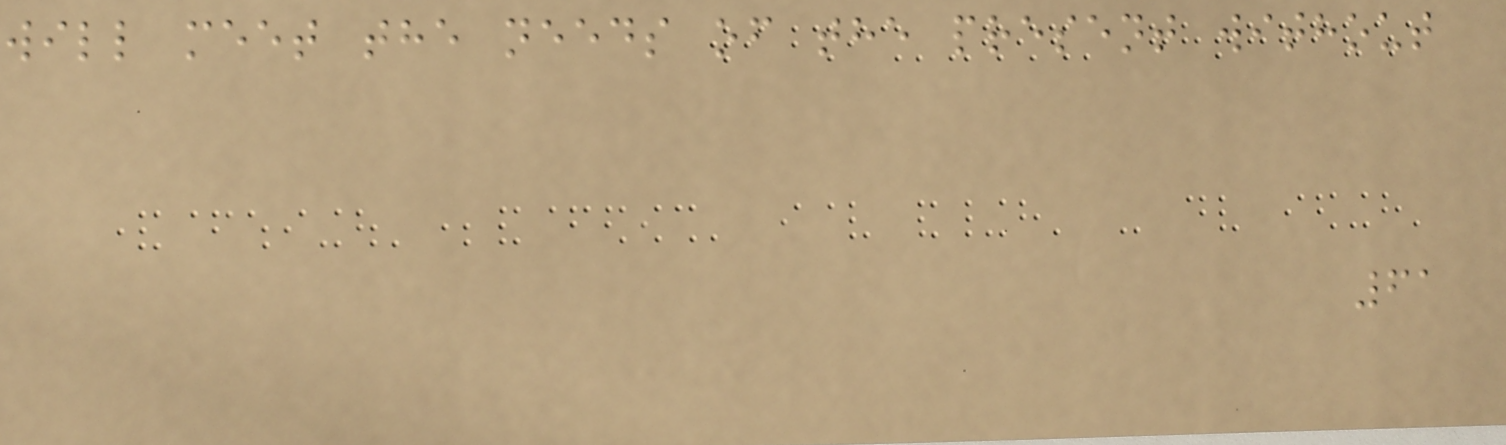will meet the needs of the present without
61
